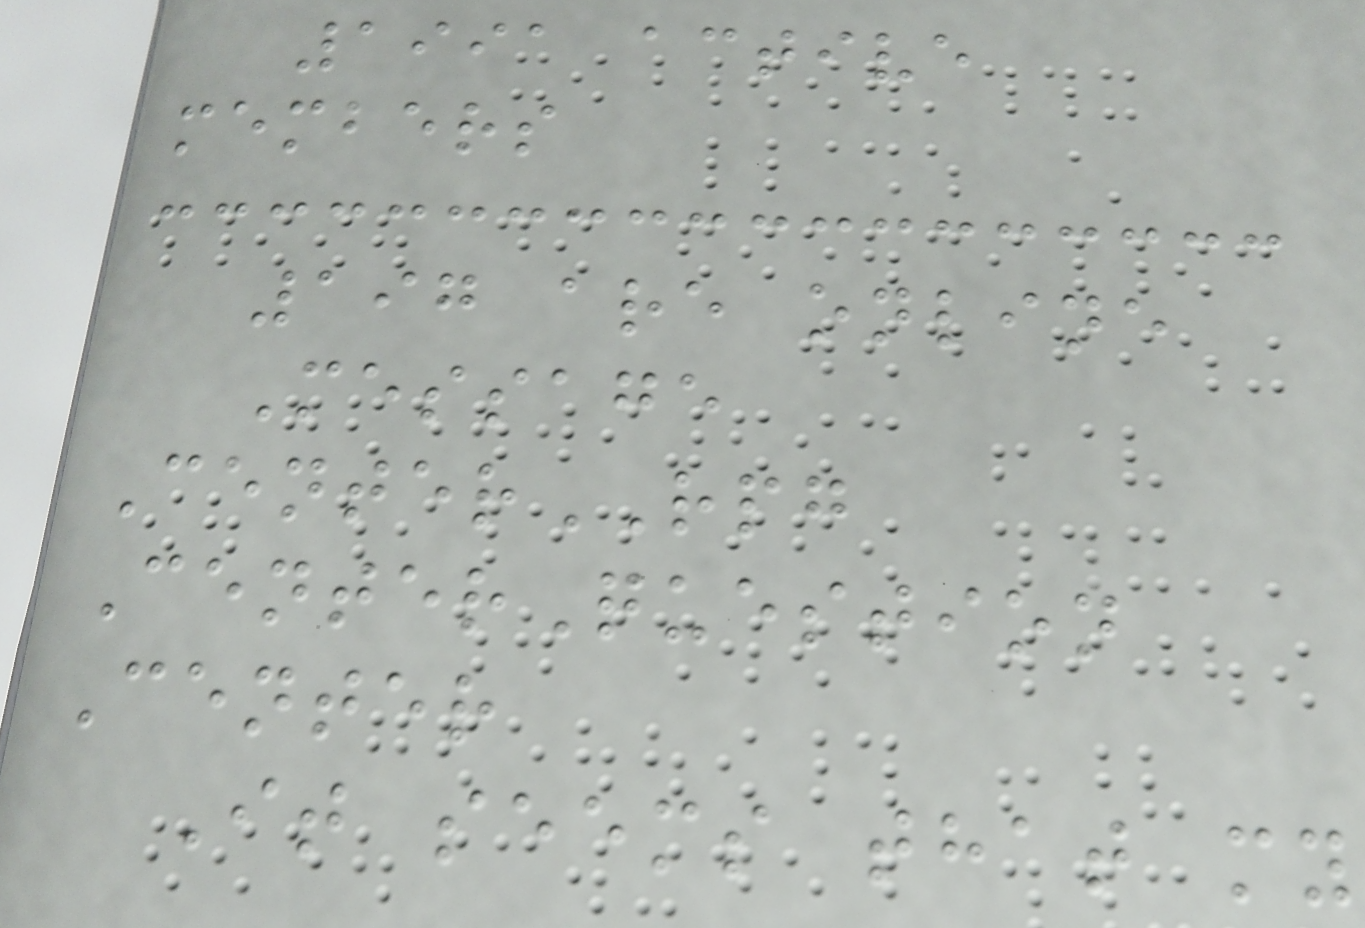1991 active
members
197 are online
Message
CenterRPG
CenterQuestion
Center
It seems that my
